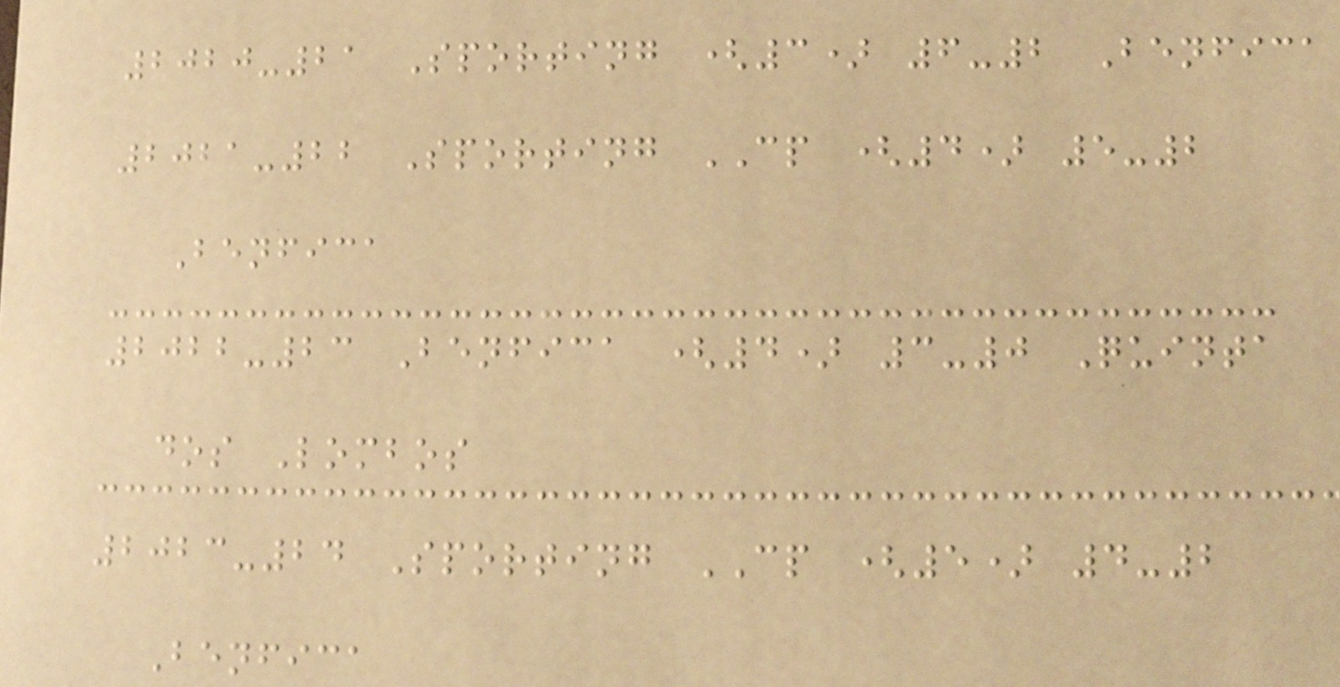2020-21 Sporting (3) 6-2 Benfica
2021-22 Sporting CP (4) 5-2
Benfica
2022-23 Benfica (4) 3-0 Quinta
dos Lombos
2023-24 Sporting CP (5) 4-2
Benfica
